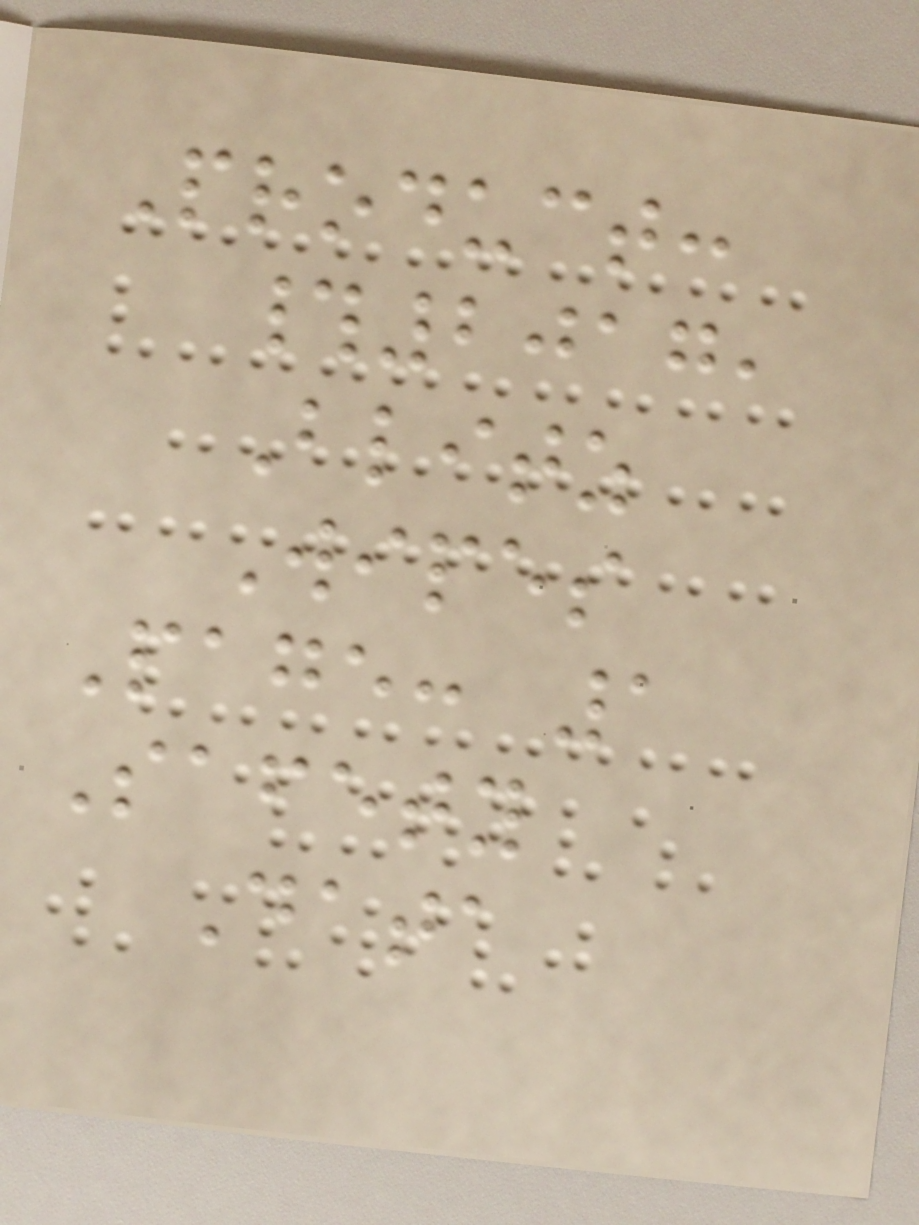Product:
#2017,
Blitz
Wipes
Page: 1
Safety
Data
